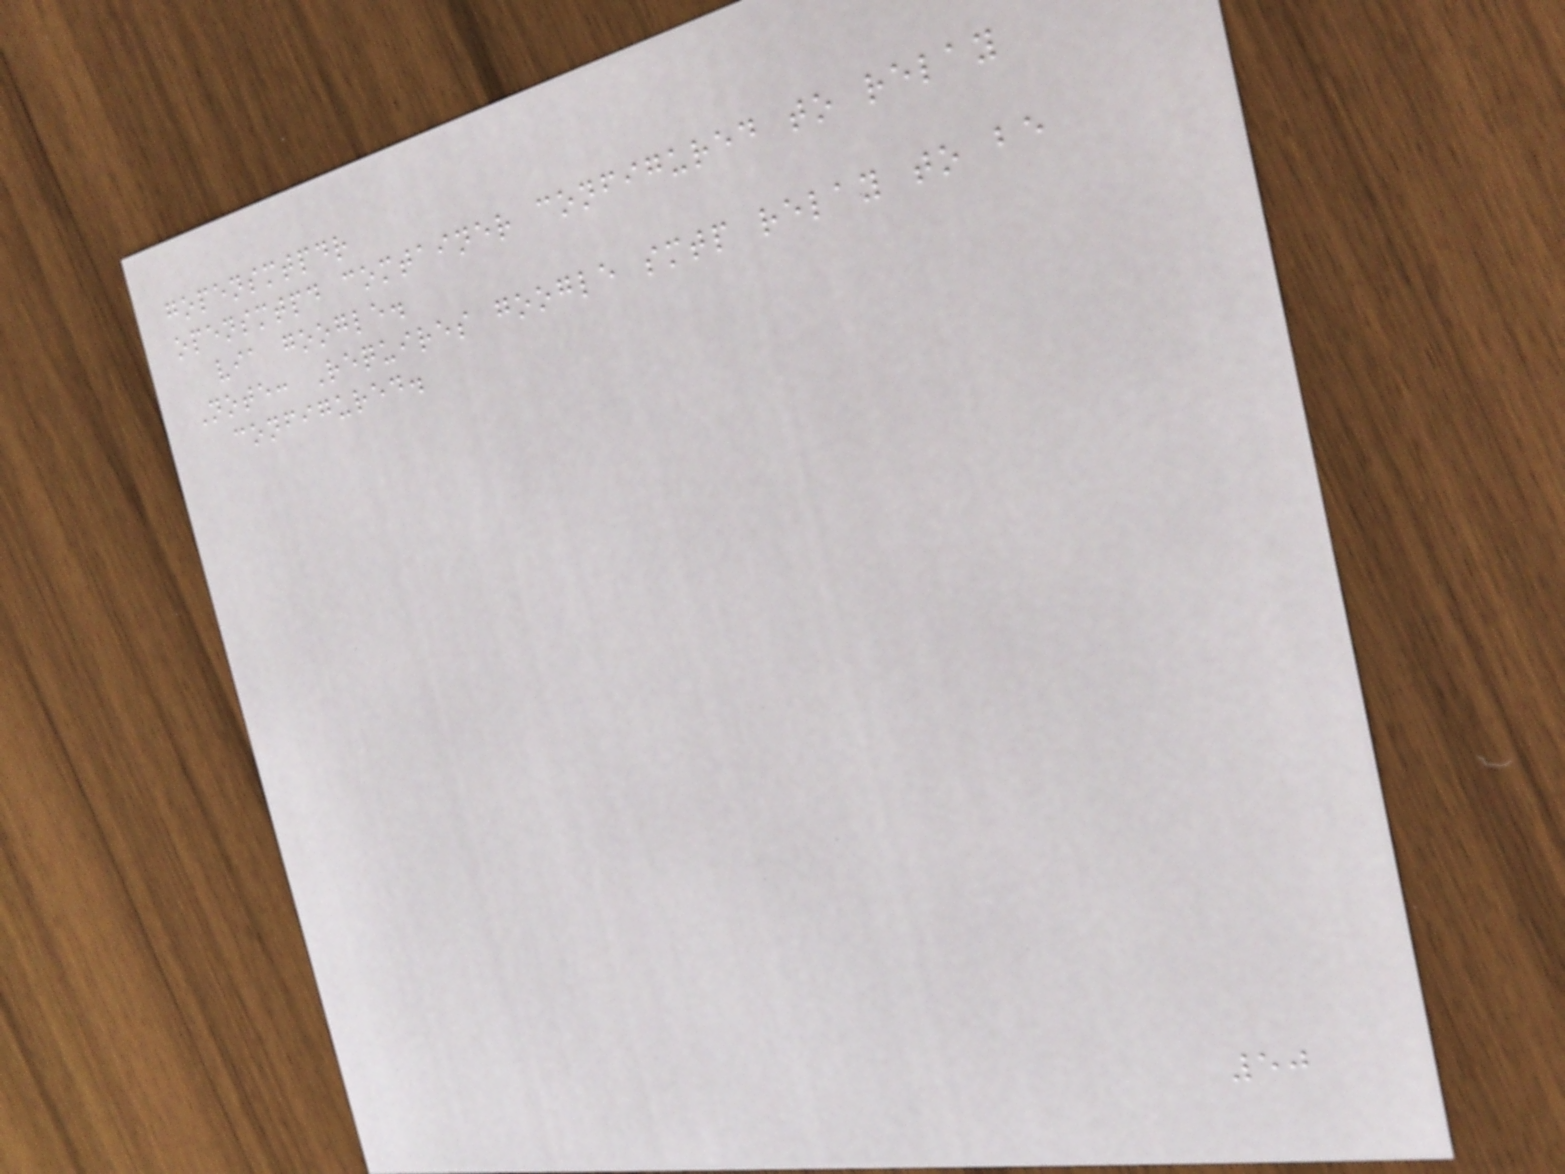gopensmtpdr
opensmtpd comtainer configured to relay
via google.
Note: Requires google smtp relay to be
configured.
50
